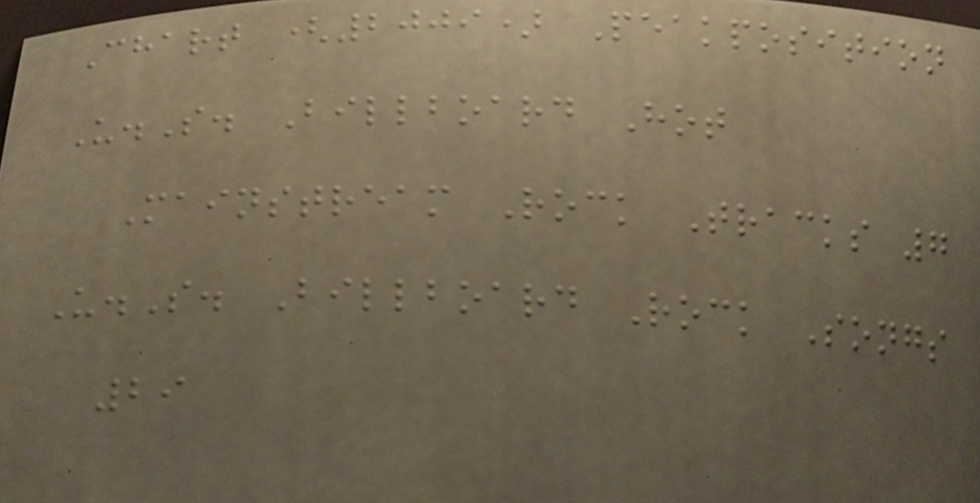Chart (2009) Peakposition
U.S. Billboard Hot
Mainstream Rock Tracks 7
U.S. Billboard Rock Songs
29
